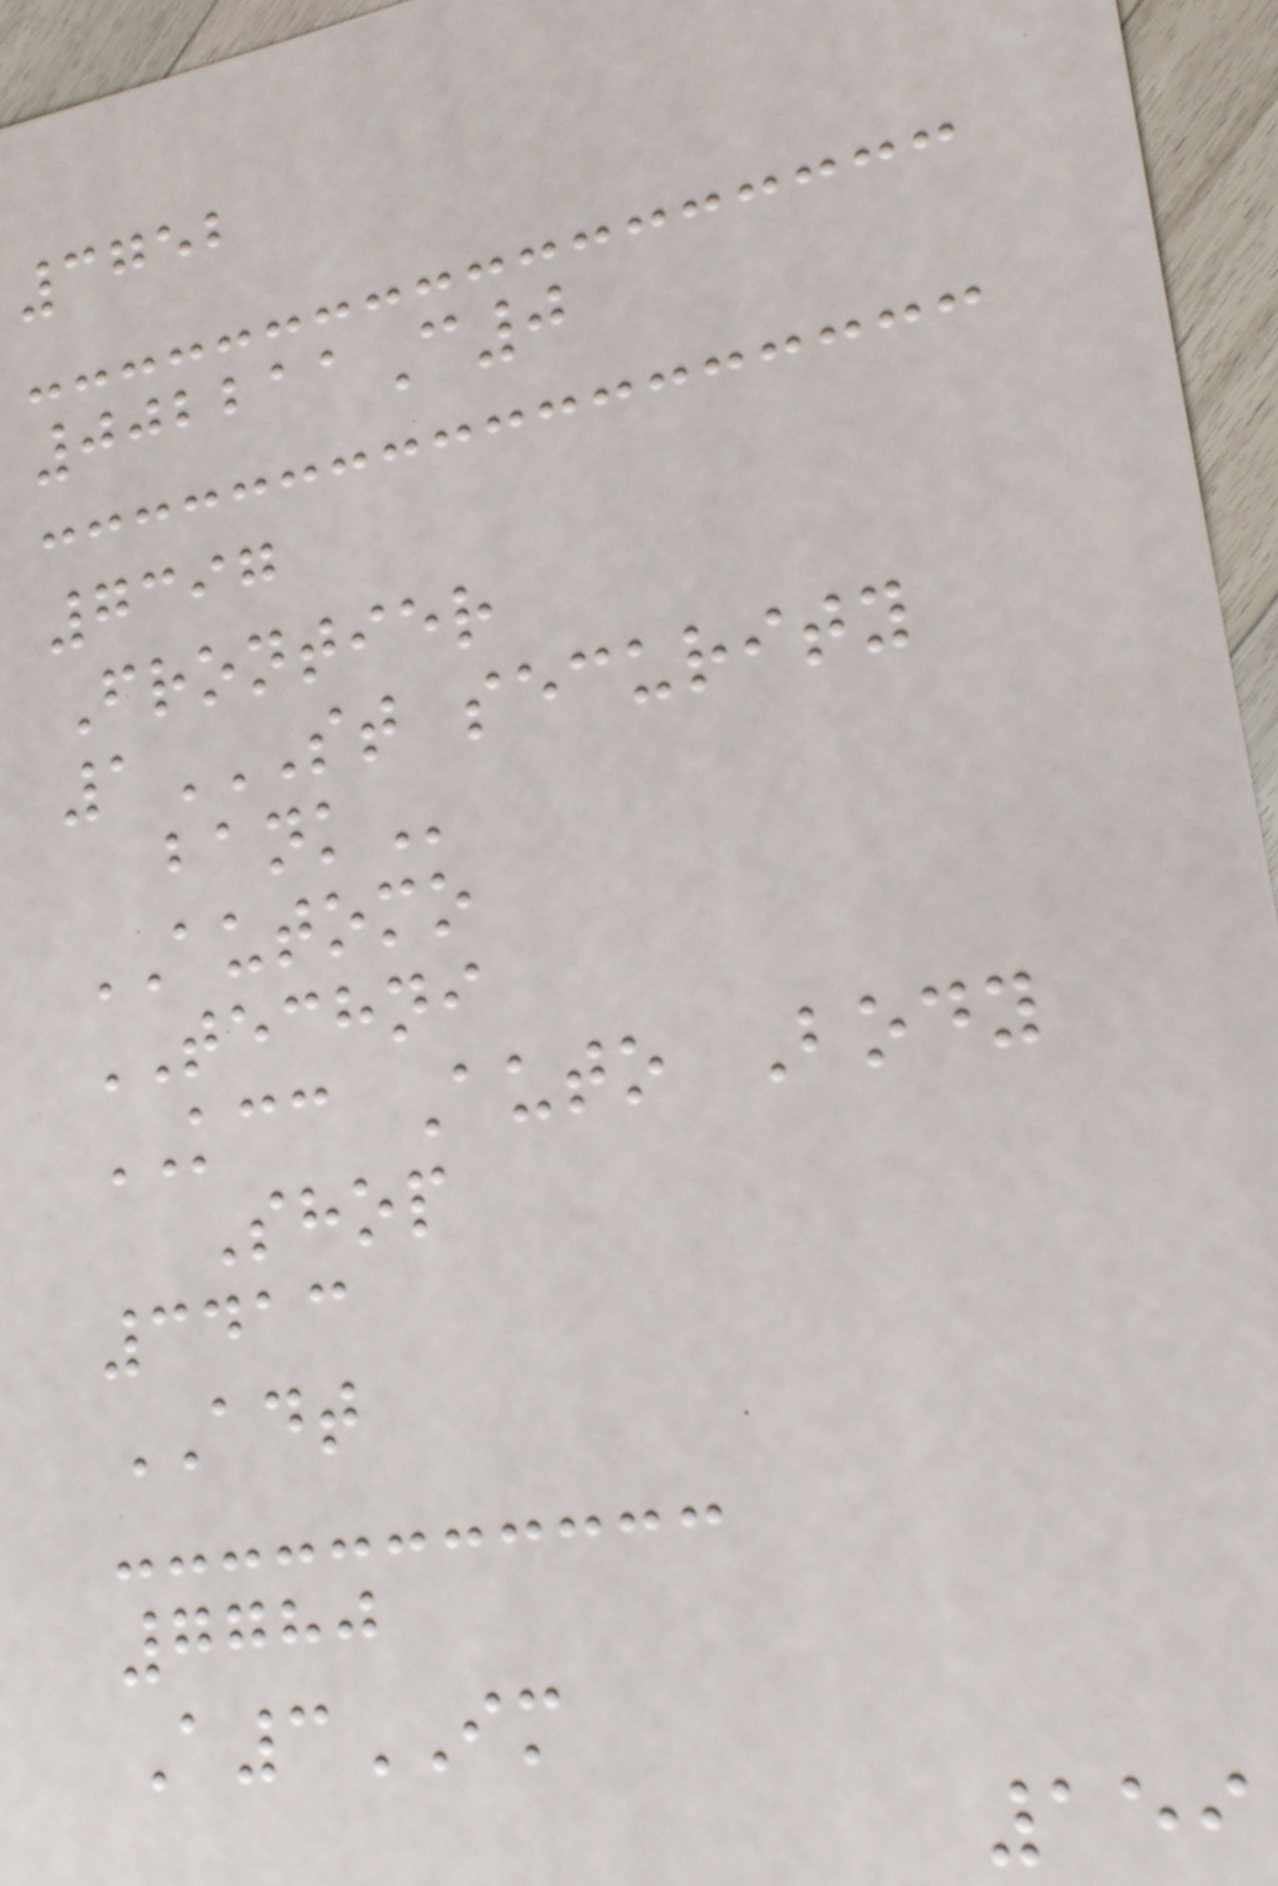3752
002211C0
7397
Frontier
1ST SECURITY
BANK
AUTOMO
TECHNI
KCC Auto Body
Shop
3413
ADT
7780
A3IM
159
